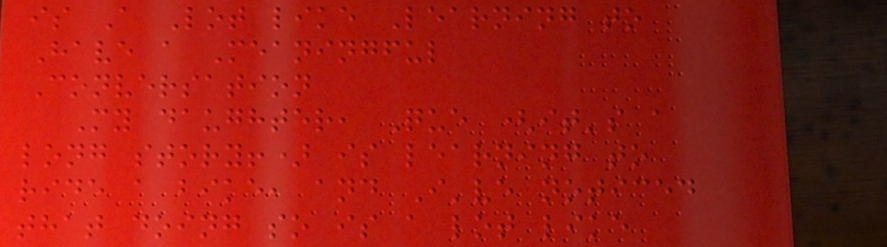is A Lot like Learning to
Have a Meaningful
Conversation
My daughter, Que (it's a
long story!) is learning to
ride a bike, and I've noticed
that doing so is a lot like
